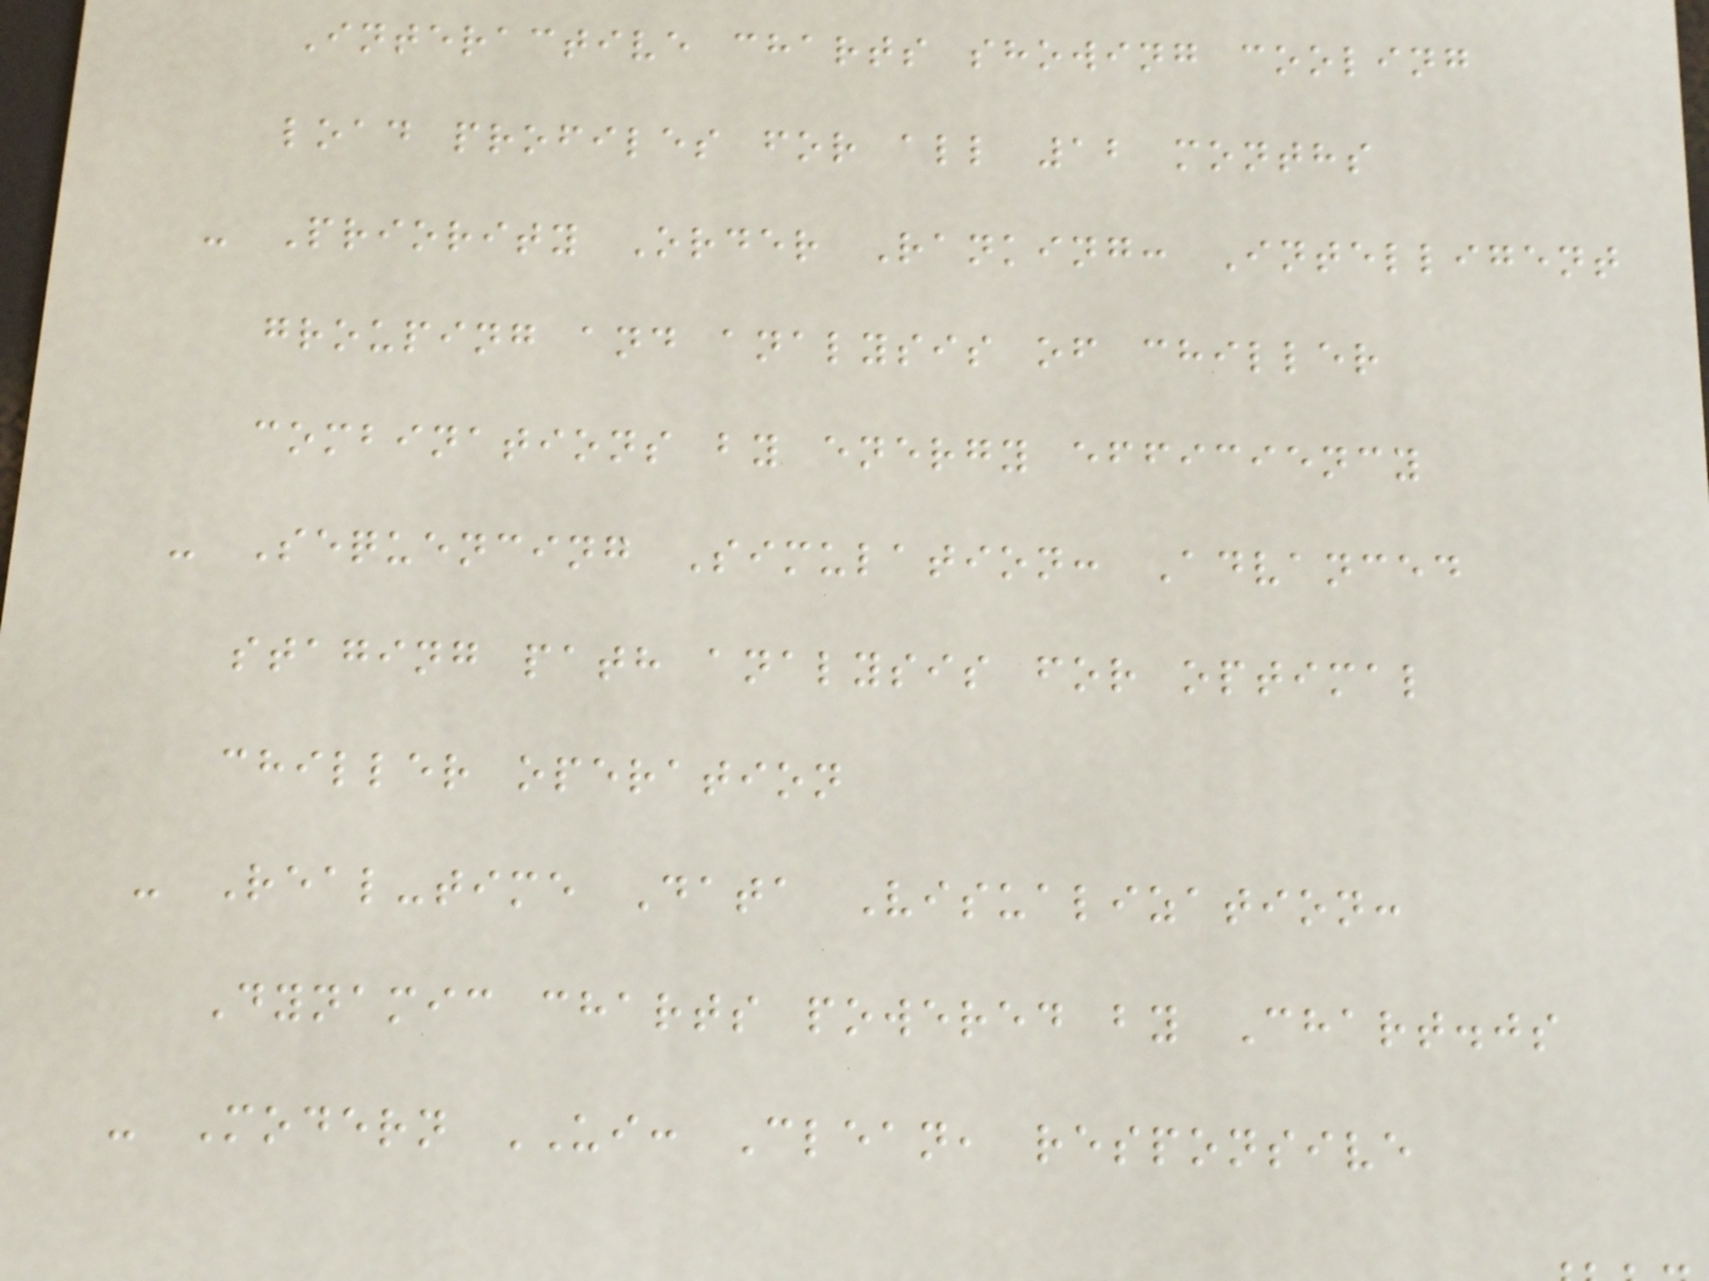Interactive charts showing cooling
load profiles for all 12 months
- Priority Order Ranking: Intelligent
grouping and analysis of chiller
combinations by energy efficiency
- Sequencing Simulation: Advanced
staging path analysis for optimal
chiller operation
- Real-time Data Visualization:
Dynamic charts powered by Chart.js
- Modern UI: Clean, responsive
